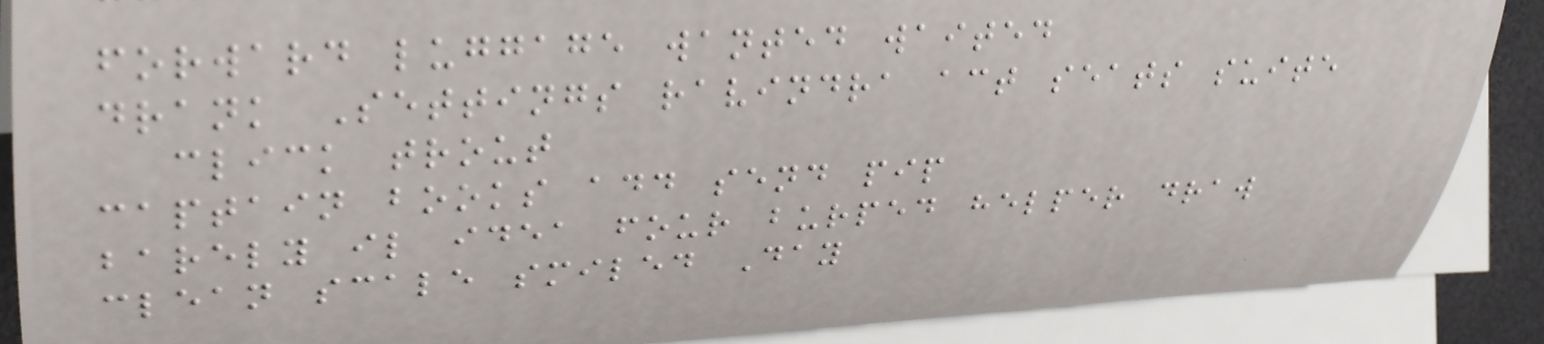forward luggage wanted waited
drank Settings ravindra act seats suite
click trout
captain books add send pip
barely il idea four burped helper draw
clean scale smiled Day
